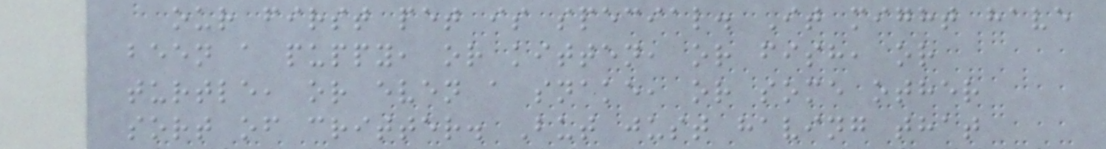our first pet is special. It might have
been a puppy, or kitten, or fish, or
turtle, or even a snake, or some other
sort of critter. But just having that
